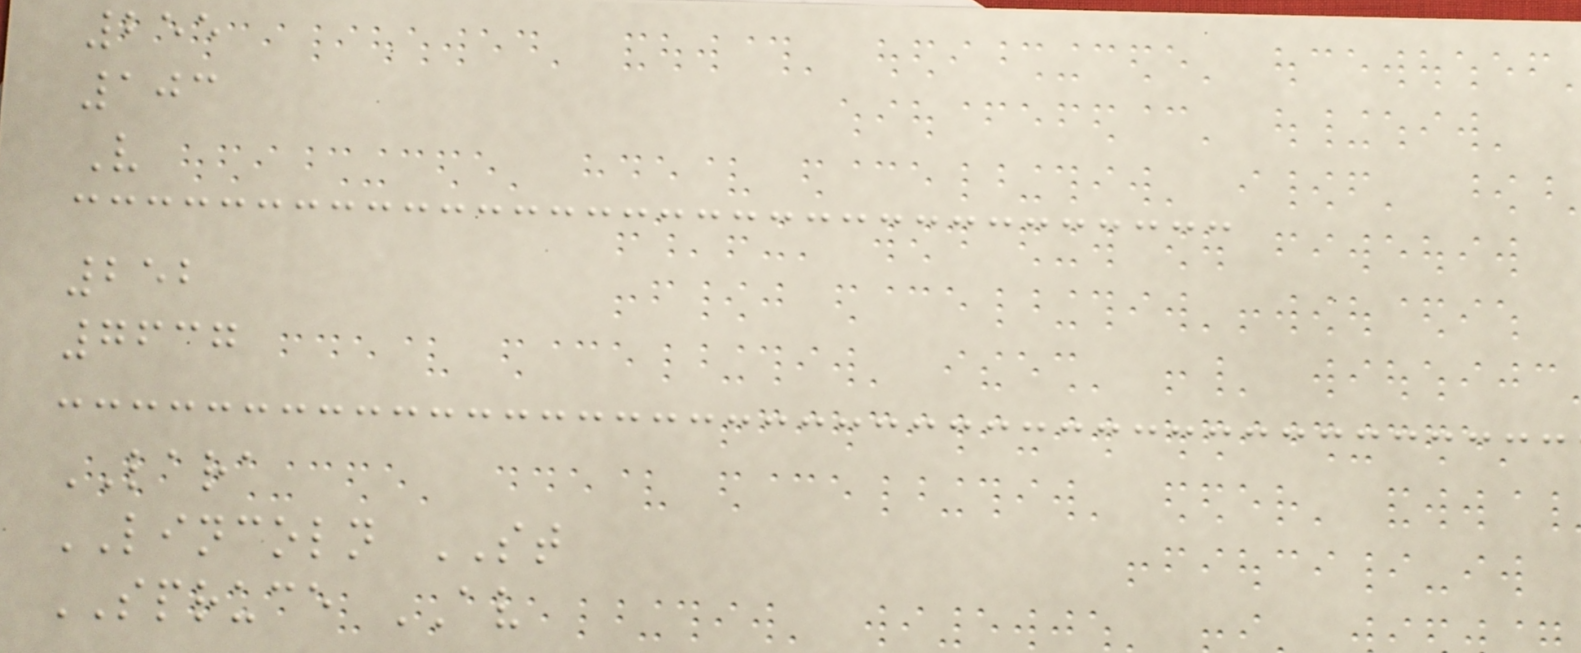255
103
V
252
7637
LARA
LINCOLN ST
SPRUCE AV
